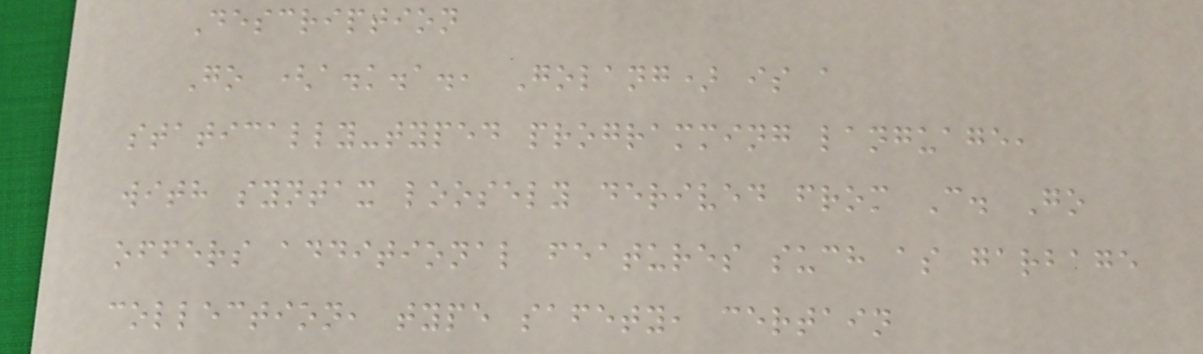Description
Go (a.k.a., Golang) is a
statically-typed programming language,
with syntax loosely derived from C. Go
offers additional features such as garbage
collection, type safety, certain
